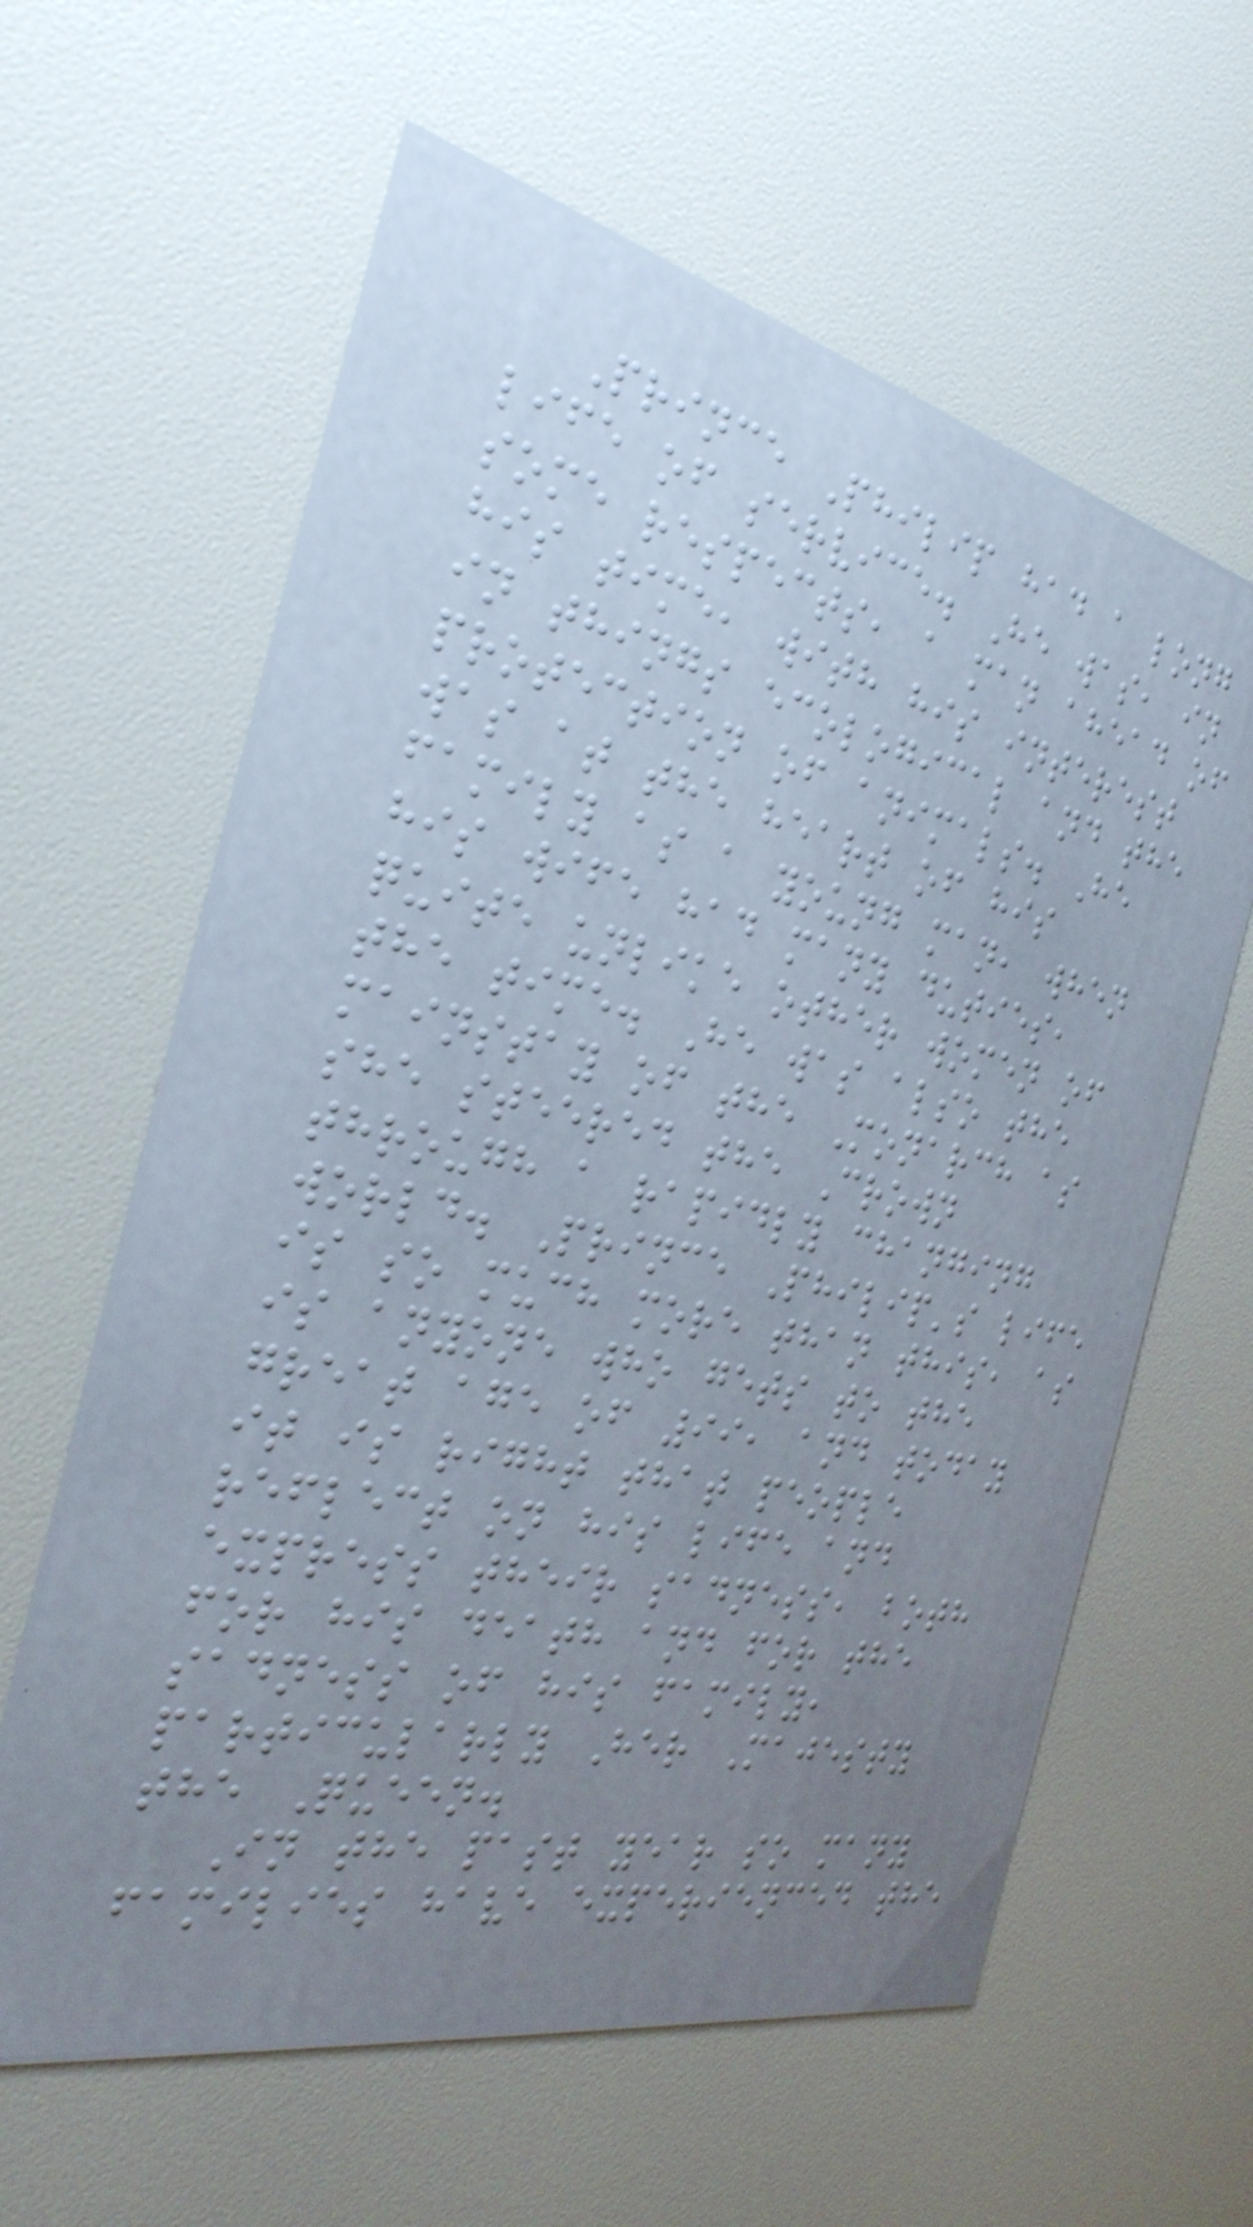Prince Philip had a long
life of service. He was, in
some respects, a man ahead of
his time, with his interest
in things ecological and the
protection of animals. He
was at the heart of his
family as a young man, when
his wife had many duties,
quite unlike other women of
the time. He was also the
mainstay of the Monarch as
she steered the Crown
through a rapidly changing
world. Prince Philip's life
is so much more than this, as
is anyone who gets to the
great age of 99, and today
it is right that people
reflect on his life and
express their sadness, both
for his death and for the
sadness of his family,
particularly Her Majesty
the Queen.
In the past year so many
families have experienced the
